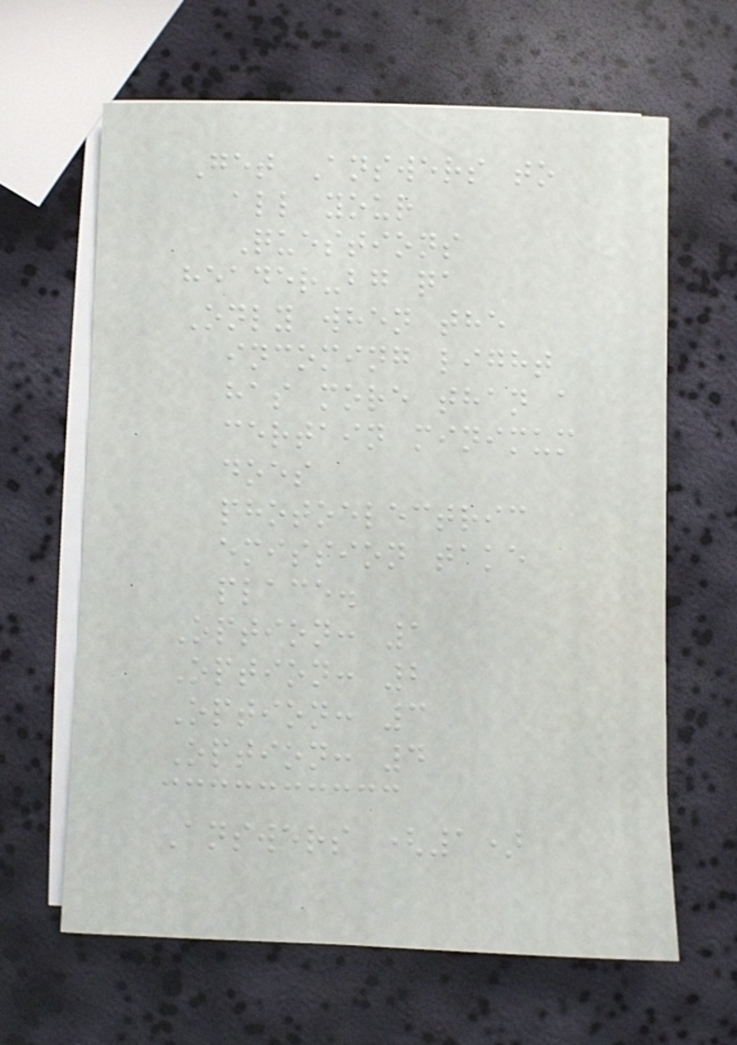Get Answers to
all your
Questions
header-bg qa
Only when the
incoming light
has more than a
certain minimum
does
photoelectric
emission take
place.
Option: 1
Option: 2
Option: 3
Option: 4
Answers (1)
